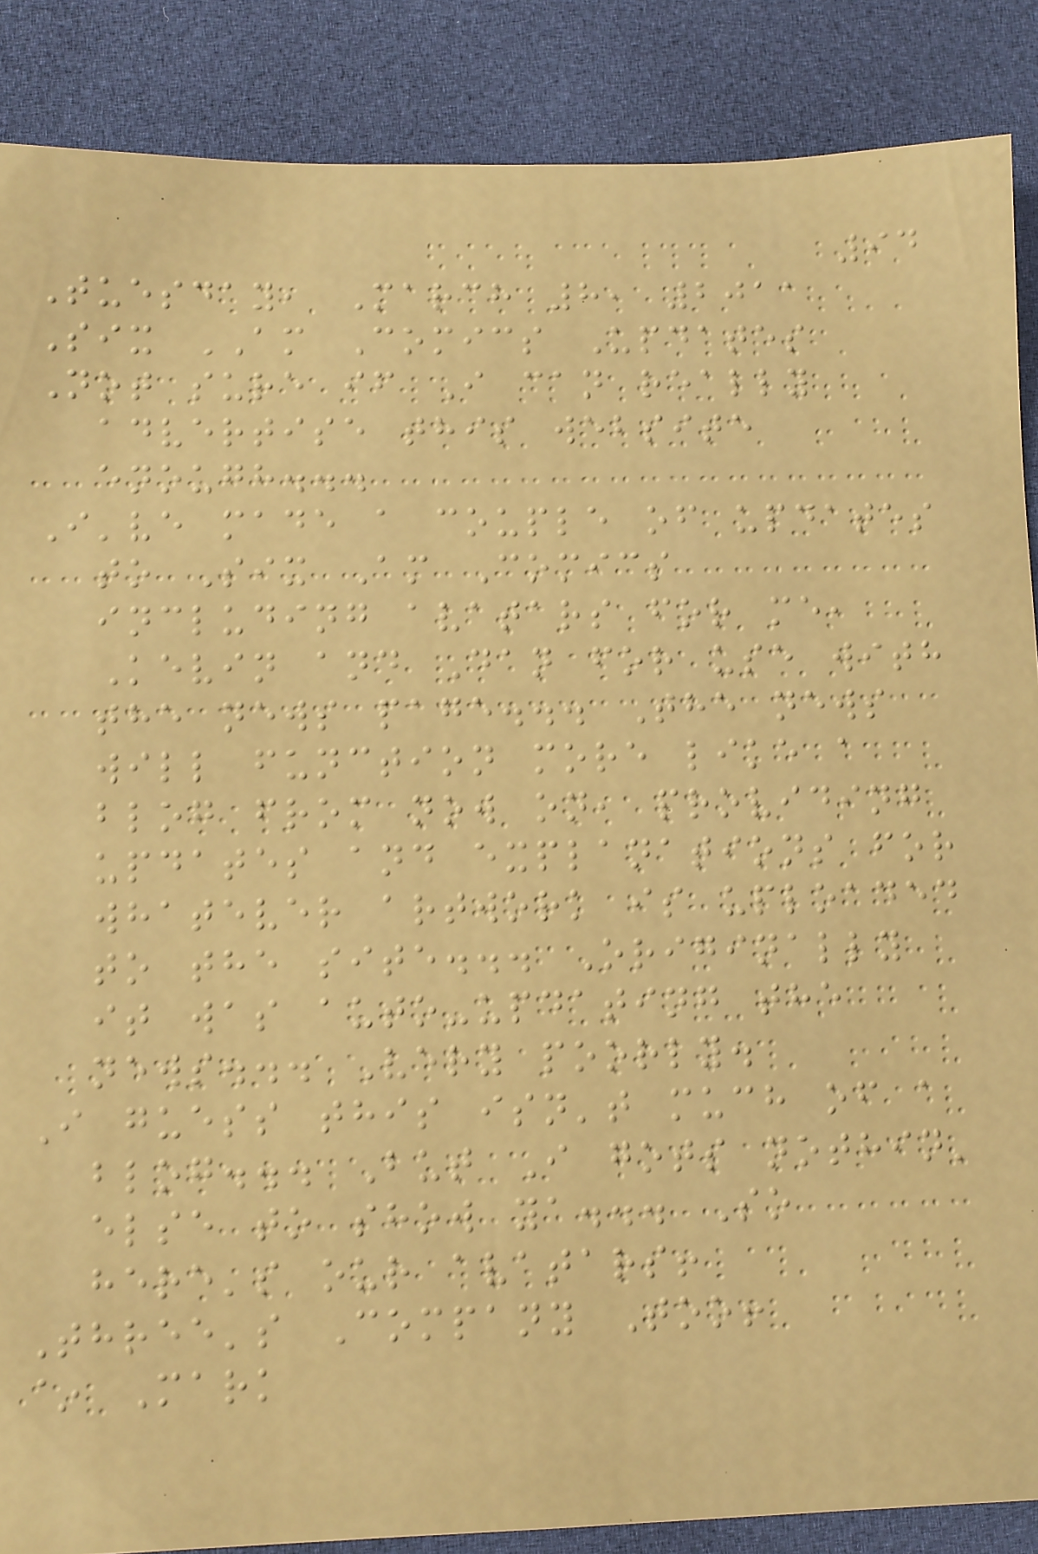94
Tuesday, March 8, 2011
Six AM Comics Updates
Not sure if I can really
advertise this website
enough...
I've made a couple of updates
to Six Am Comics
including avatars for me,
Kevin and Dan for use with
the news page... The news
will function more like a
blog from now on, providing
updates and explanations for
whatever artwork is uploaded
to the site... Originally
it was auto-updating the
news... Very poorly.
I guess this isn't much of a
blog... But I gots nothin'
else to show ya... So
here's our avatars!
Three's Company Too!
~ Mark
